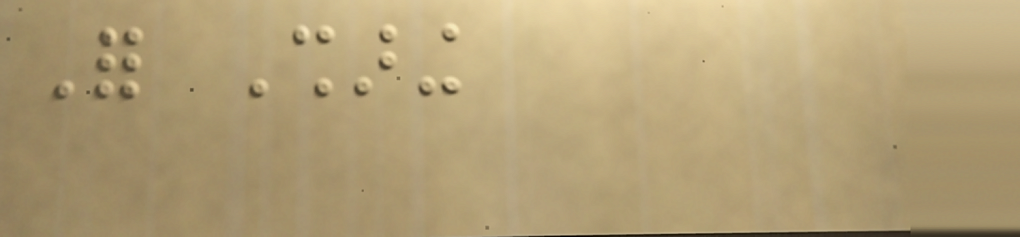For Sharing
